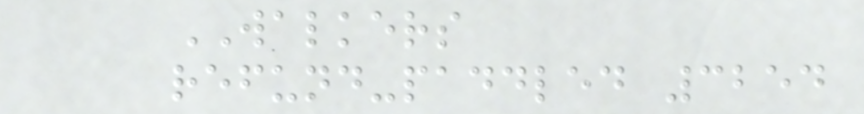WALKERS
refund-paddled 3254
